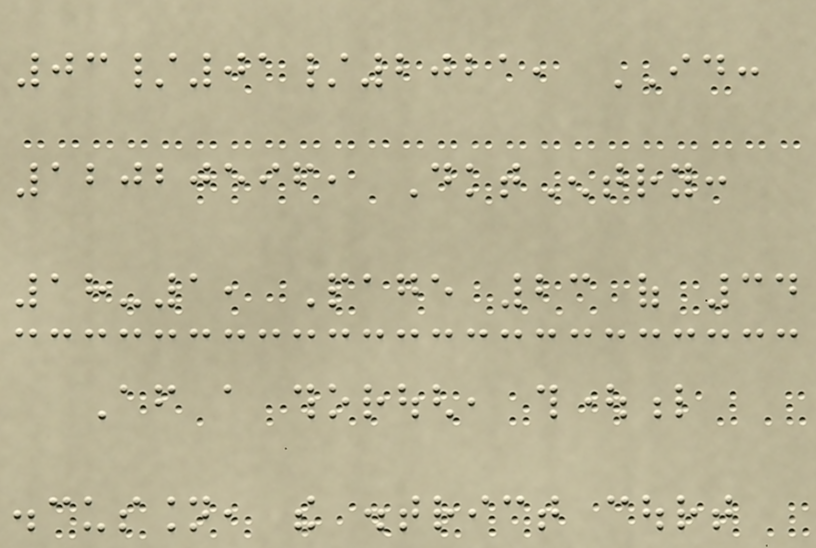03/01/2021, ID:
12020596, DktEntry:
18-1, Page 23 of 34
After a thorough, thoughtful
discussion, the district court
